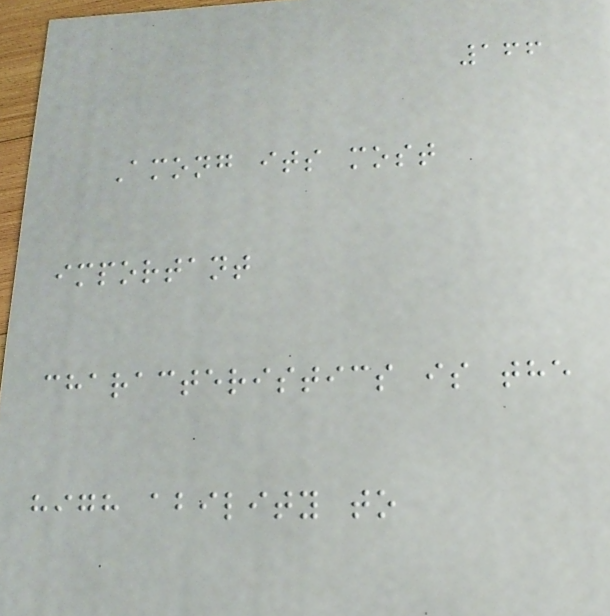166
Among its most
important
characteristics is the
high ability to
